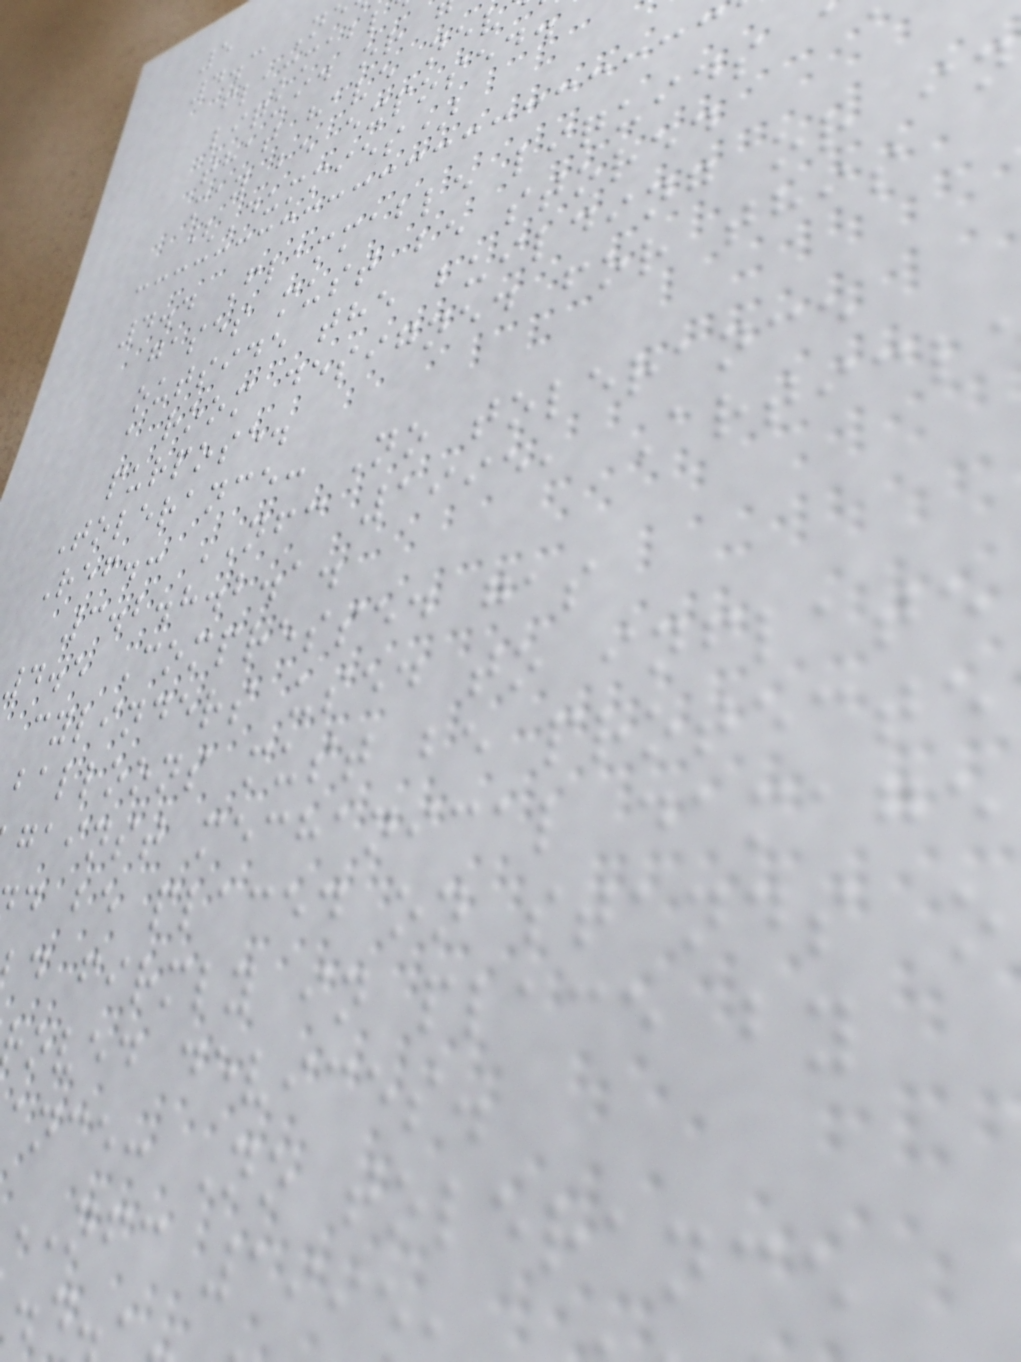5
4.3 N
flammabl
liquid or
that have nev
may be exposed.
(Dummies)
4.4 Flammable liquids
gases must be stored
outside the building or in
a room designed for this
purpose.
Tolerance: No tolerance
Ref.: NFC 1995, Articl
3.2.8.2.1.
4.5 Compressed gas
cylinders used to inflate
balloons must be protecte
gainst mechanical damage
d be placed on stands o
d firmly in place by
oved devices.
ance: No tolerance
NFC 1995
